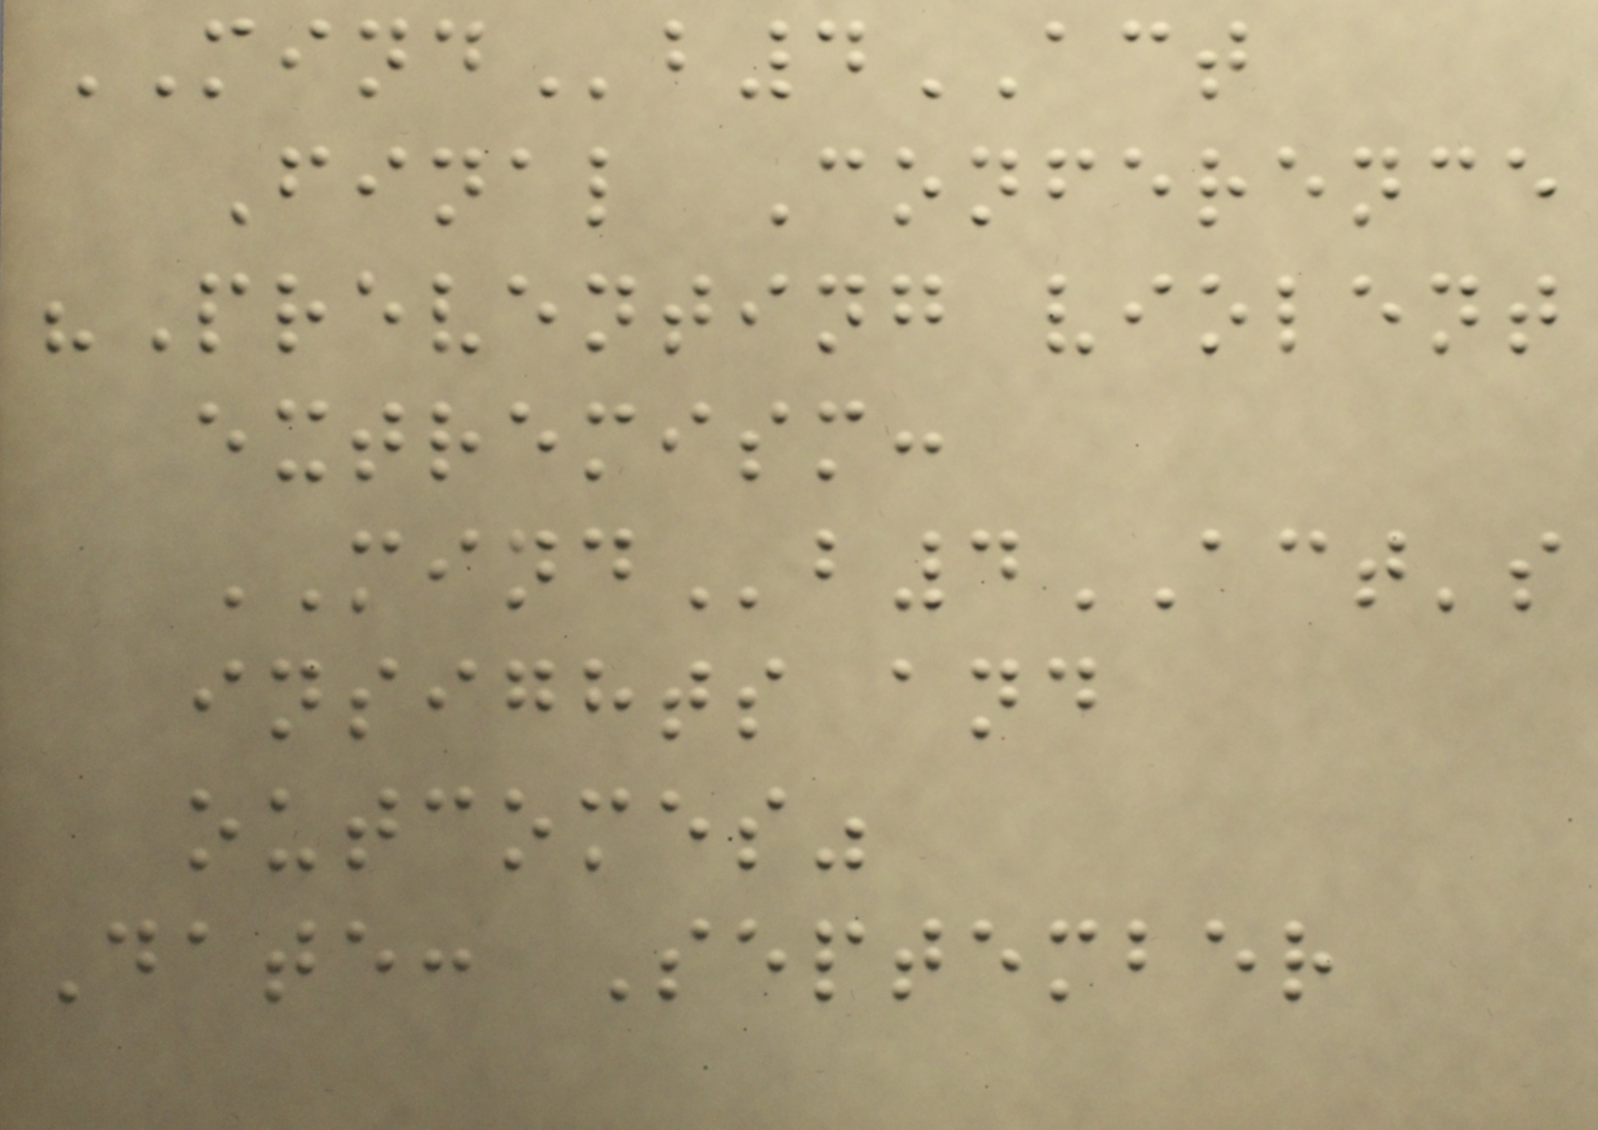MINDb4ACT
Final Conference
"Preventing violent
extremism:
MINDb4ACT's
insights and
outcomes"
Date: September
